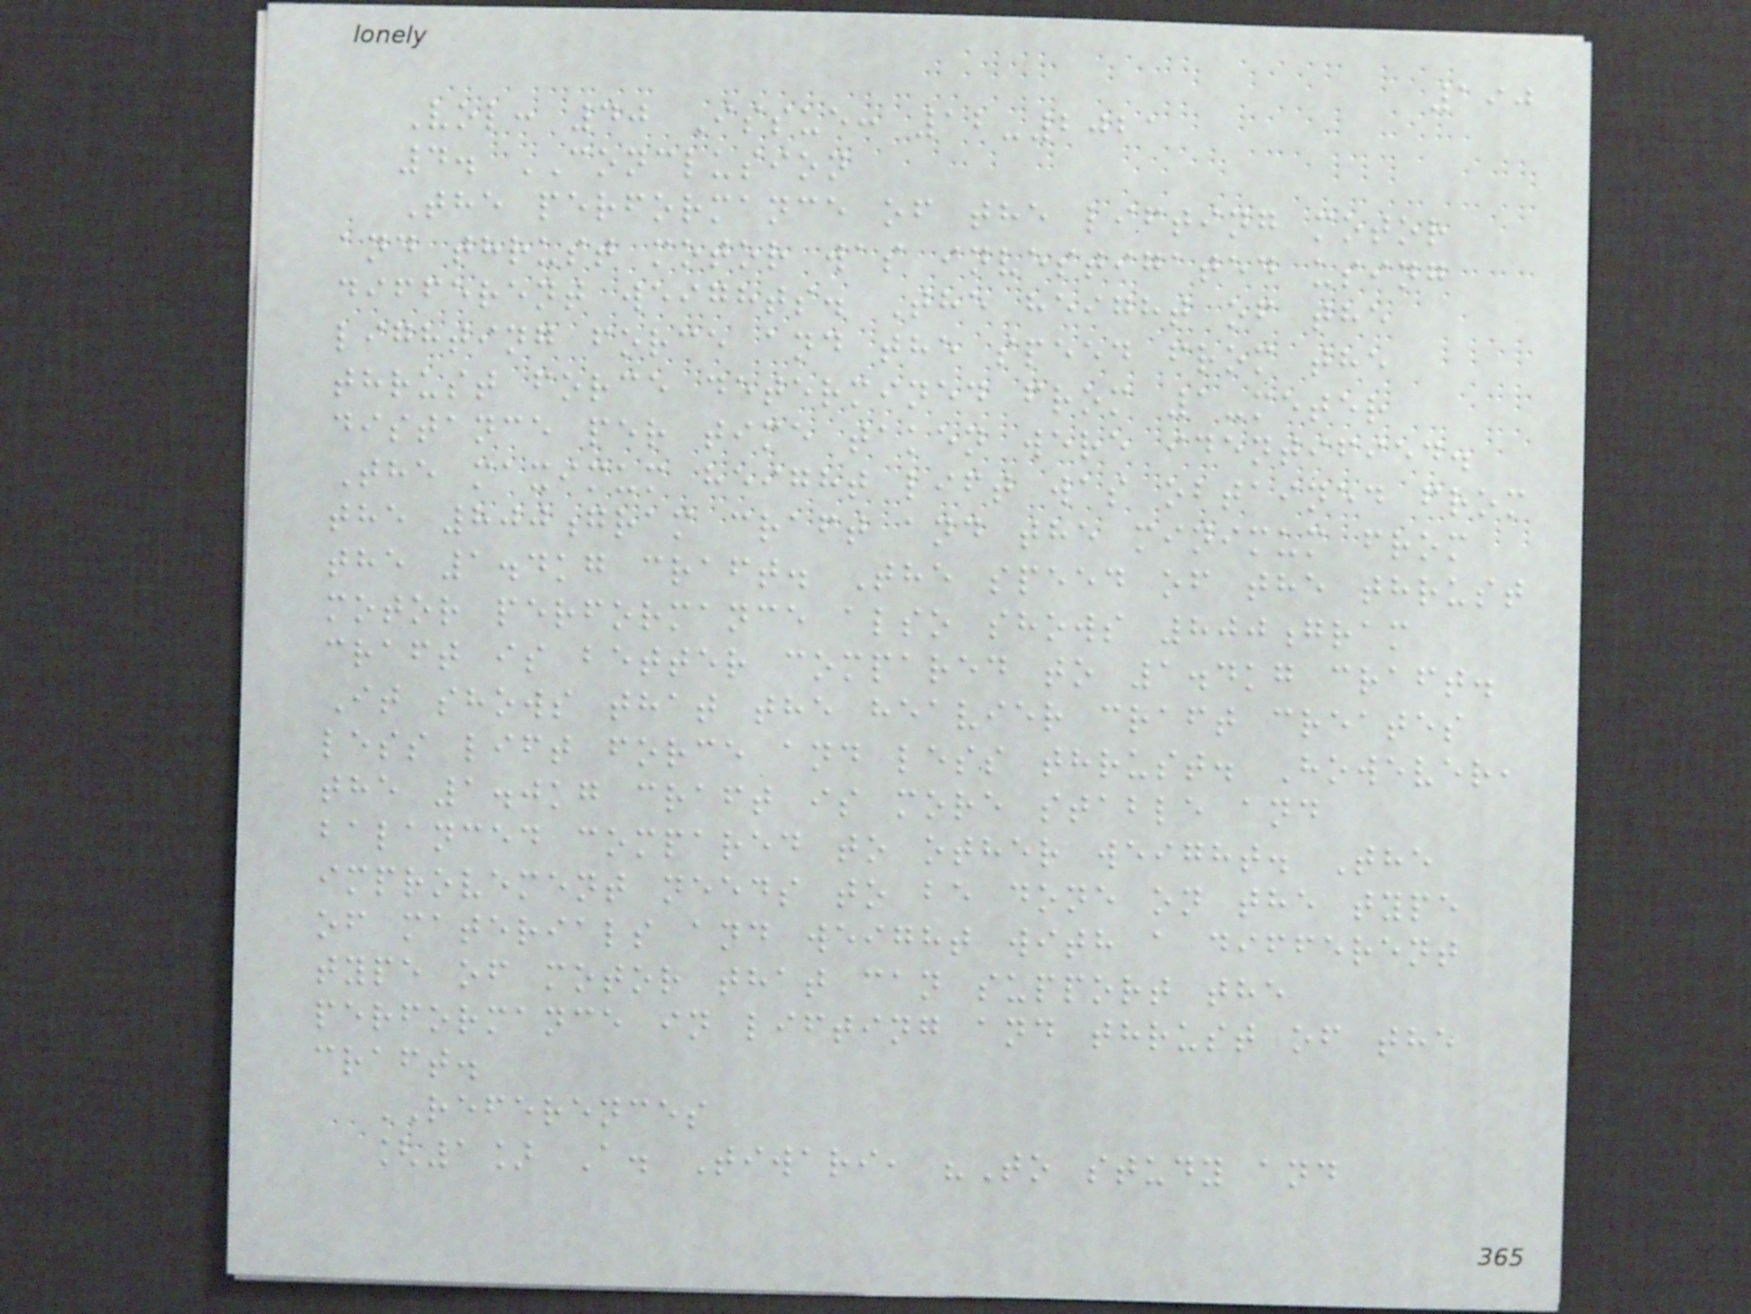190
Vol: 40 Issue: 12-2021
4. CONCLUSION
The performance of the lifting motor
and thrust motor was investigated using
different weights. The height of the
lighting force and the speed from the
thrust force determined from 1-meter
distance per time taken were identified.
The maximum height lift was obtained from
the 800gram craft and the minimum from
the 1.4kg craft. The speed of the thrust
motor performance also shows 800gram
craft is better compared to 1.4kg craft.
It shows that the heavier craft creates
less lift force and less thrust. However,
the 1.0kg craft is more stable and
balanced compared to other weight. The
improvement needs to be done on the type
of materials and weight with a different
type of motor that can support the
performance in lifting and thrust of the
craft.
REFERENCES
[1] A. Tiwari, "To study and
